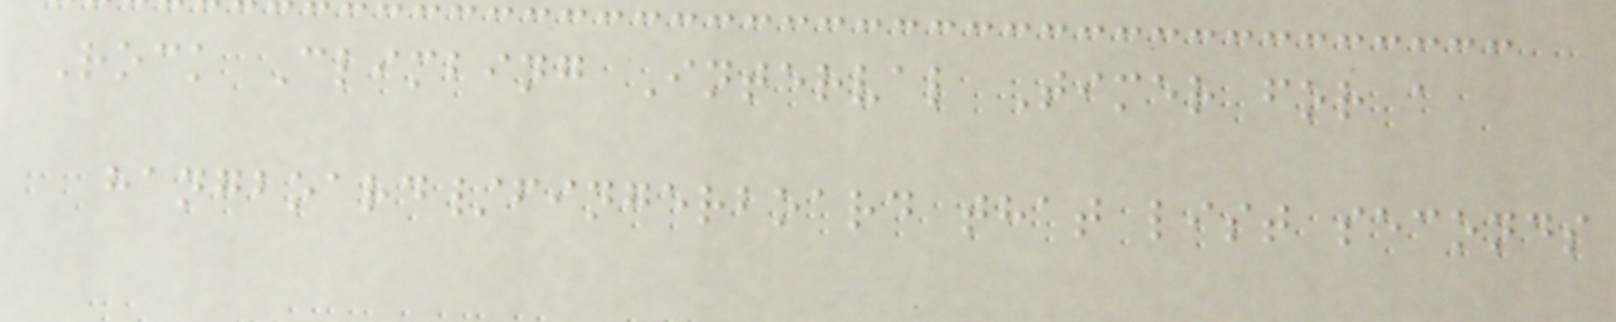Rock Climbing Interval Timer for a
hangboard/fingerboard that list seconds
